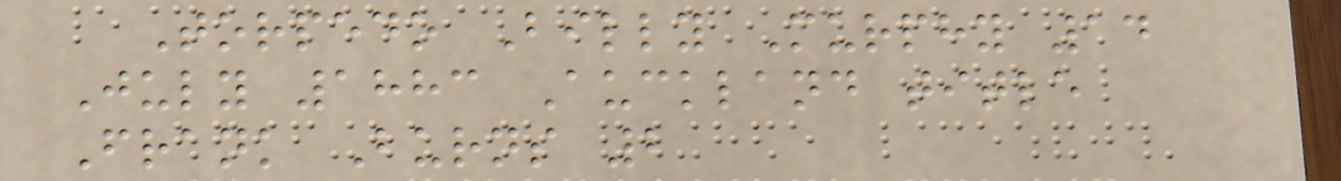Torpedo Billy Murphy 14
July 1883 Auckland title
Frank Burns 2
